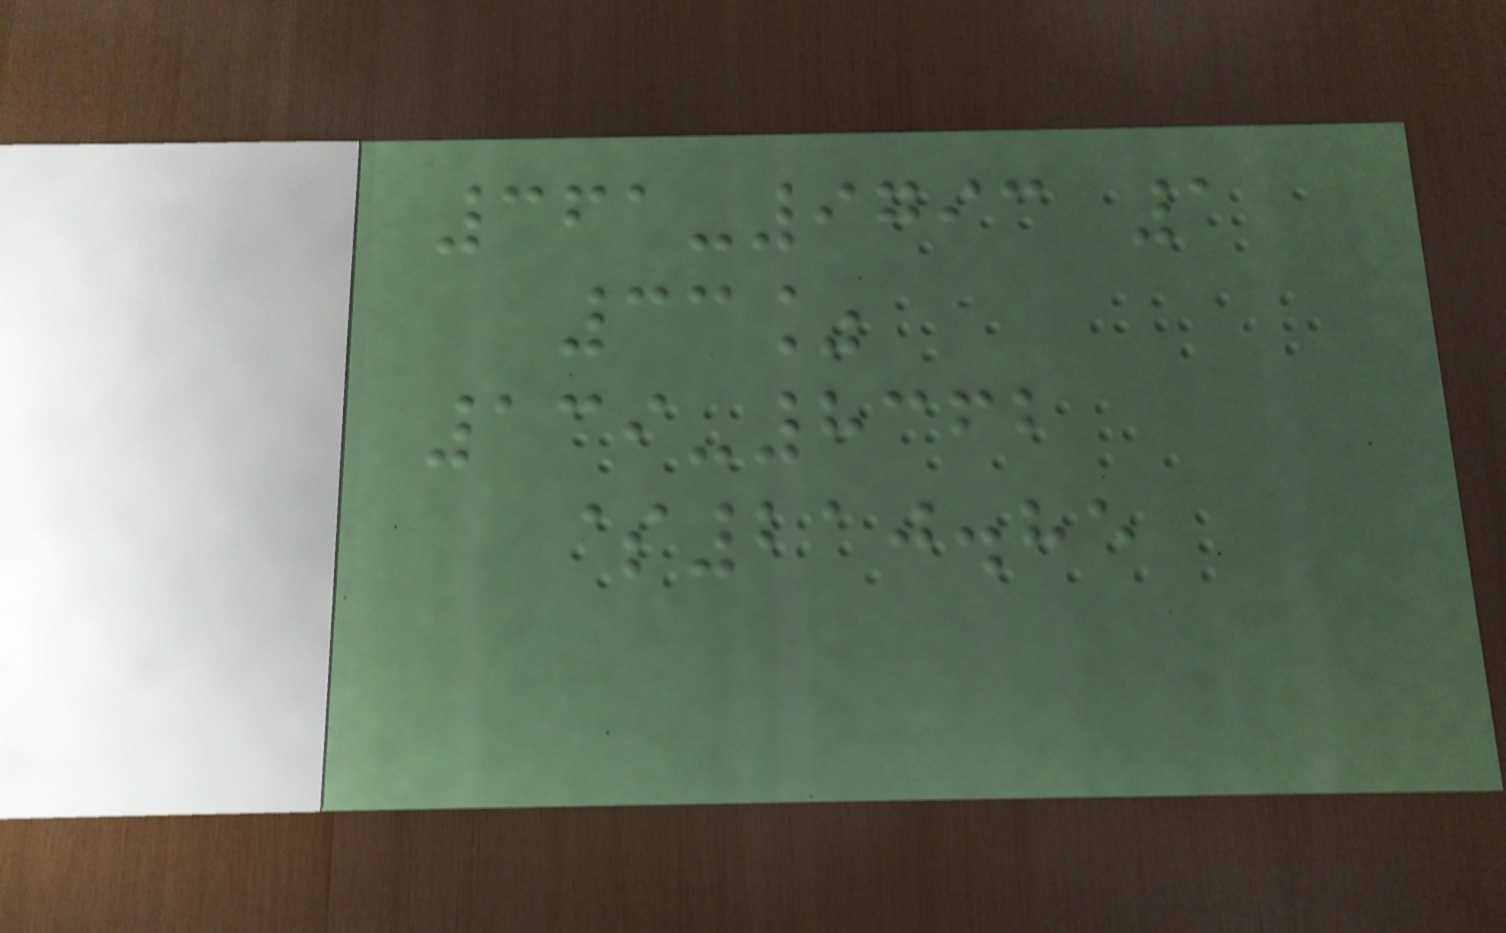361-9793 1
33%
139-8362
$210.85
